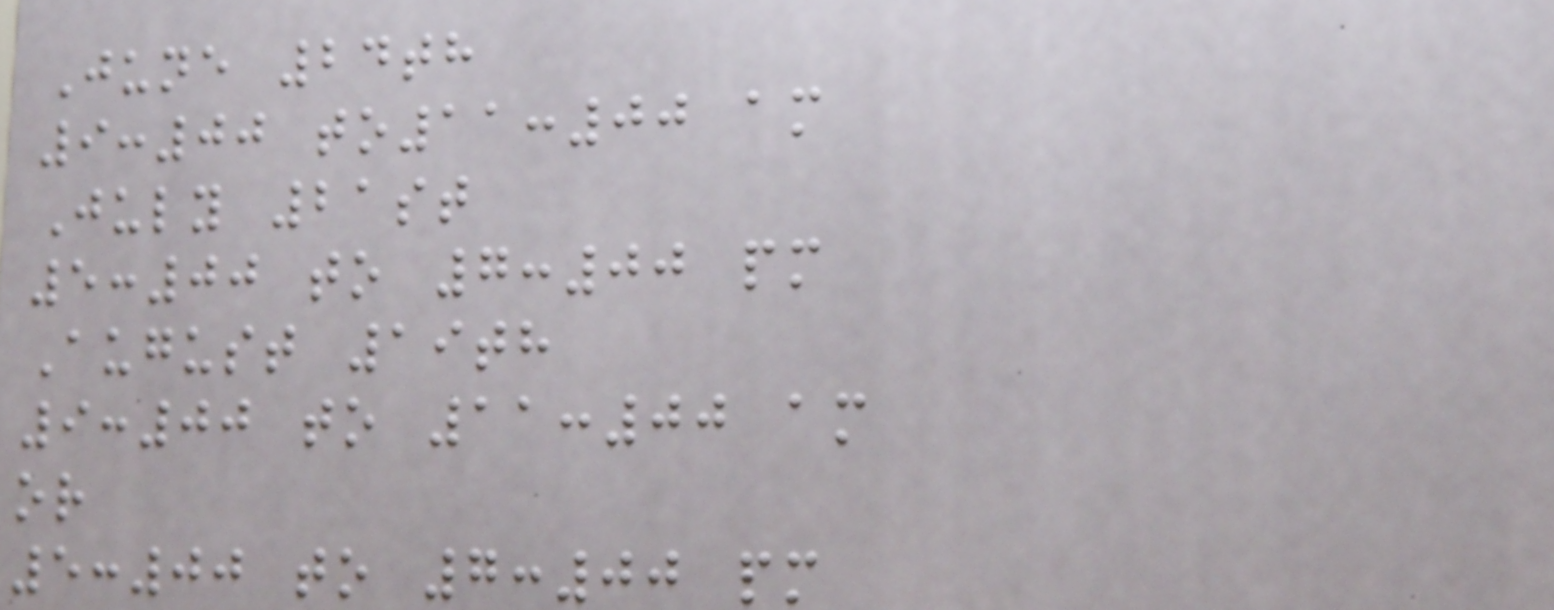June 24th
9:00 to11:00 am
July 21st
5:00 to 7:00 pm
August 19th
9:00 to 11:00 am
or
5:00 to 7:00 pm
